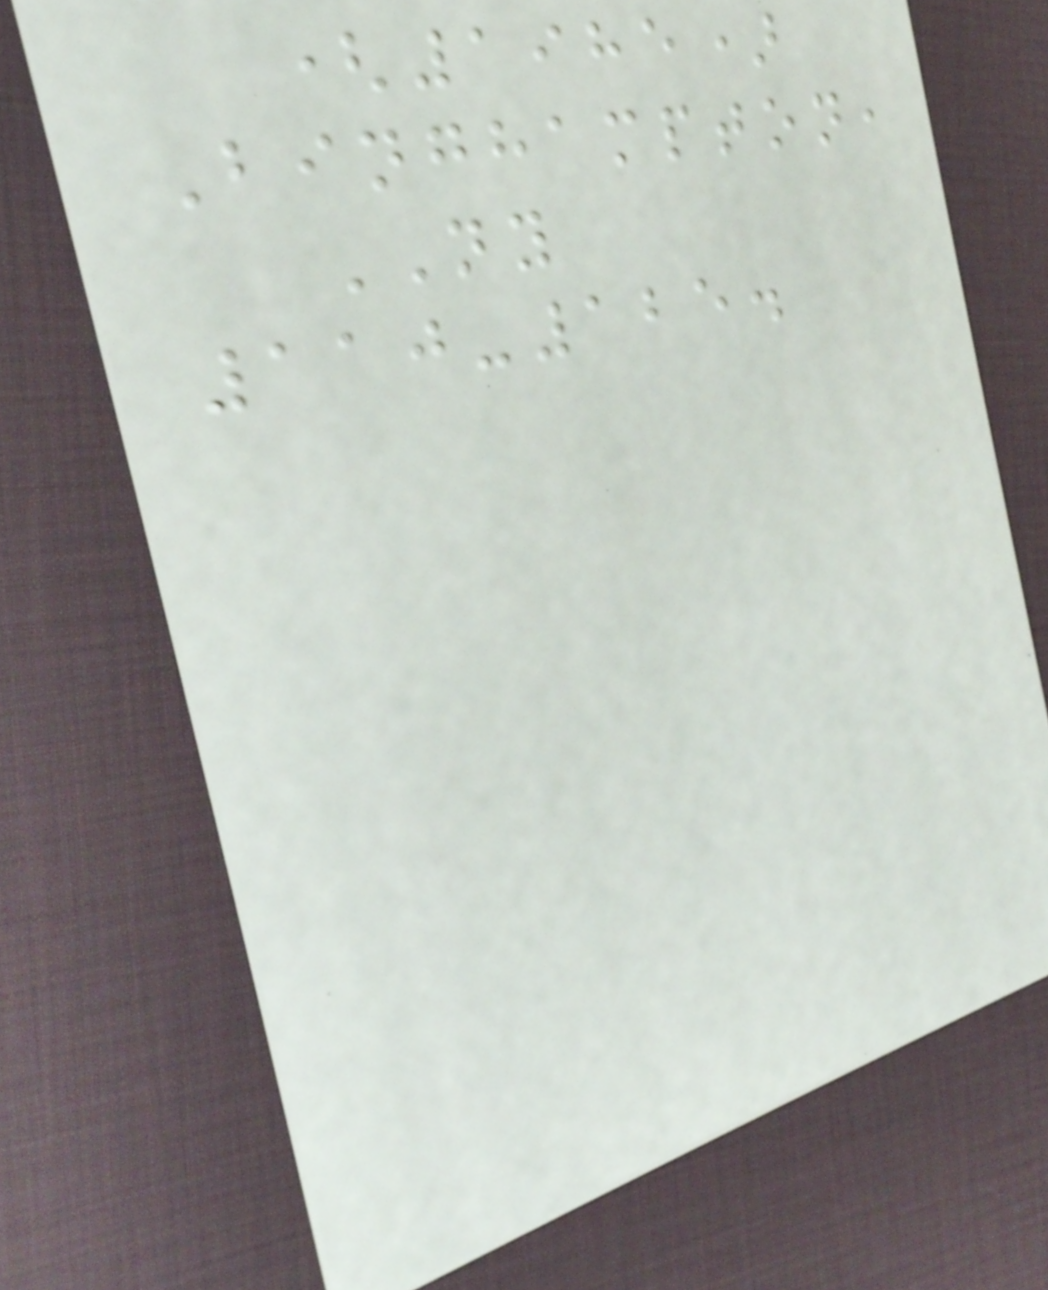(1985)
Binghampton,
NY
110-125.
